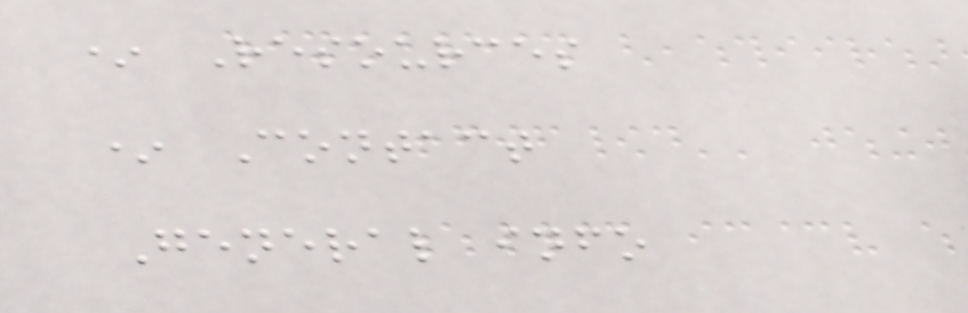* Resources
* Contact
General info
